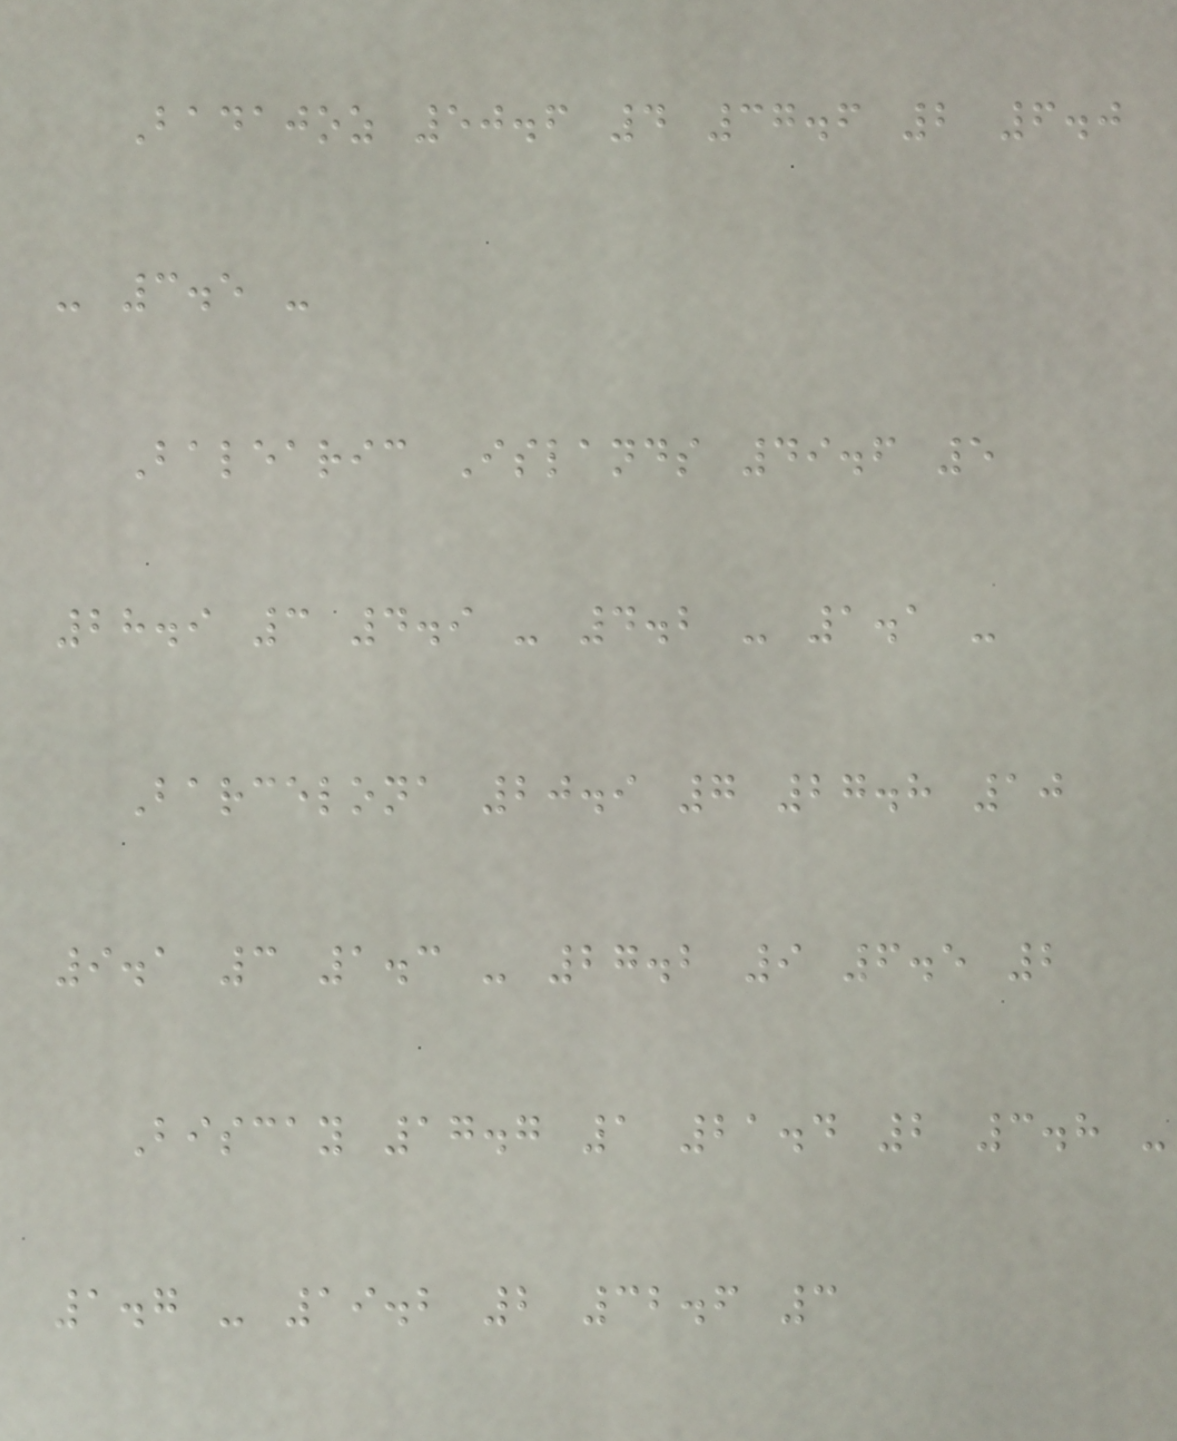Badajoz 50.6 4 37.6 2 6.0
- 3.5 -
Balearic Islands 49.6 5
28.9 3 4.9 - 4.2 - 1.1 -
Barcelona 20.9 7 27.8 10
9.1 3 1.3 - 27.2 9 6.5 2
Biscay 17.7 1 21.4 2 3.8 -
1.7 - 19.2 2 32.6 3
